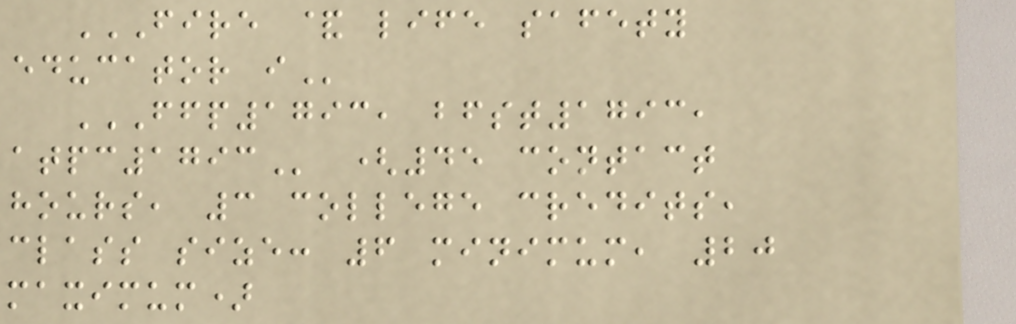FIRE & LIFE SAFETY
EDUCATOR I
FFP1793, BFST1793,
ATPC1793 (45 contact
hours, 3 college credits,
class size: 6 minimum, 20
maximum)
